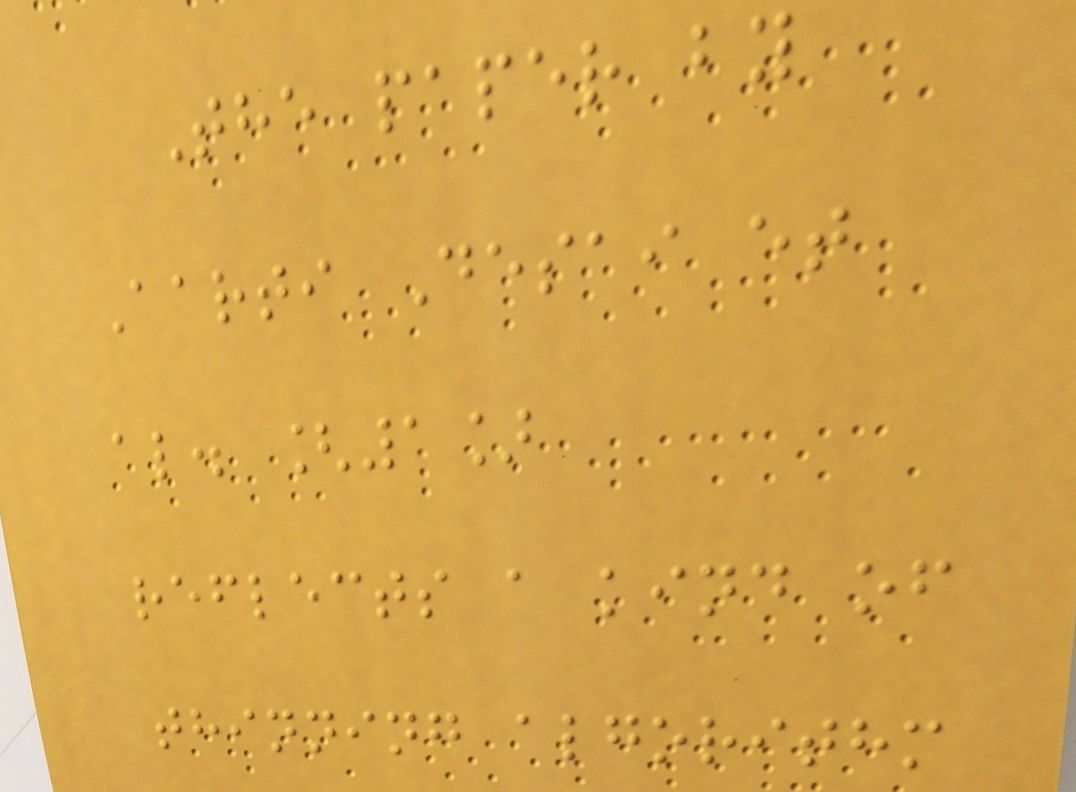The paper by
Aarti Desai et
al. [1]
reflects a kind of
thinning algorithm
